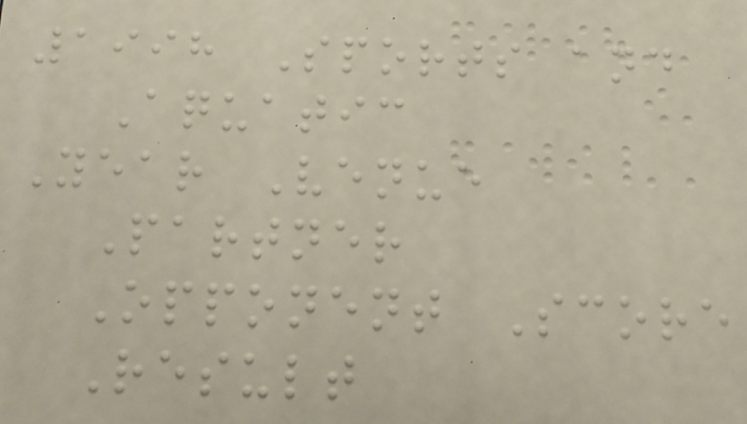1998 Sports and
Aquatic
Year Venue
Partner
Opponent Score
Result
